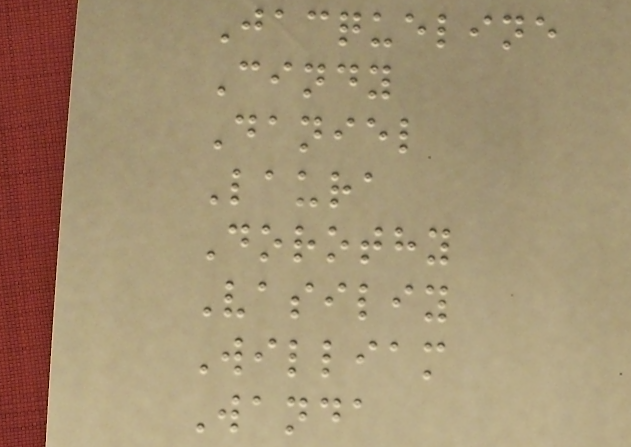Jacqueline
Cindy
Daniel
Laura
Dorothy
Vasiliy
William
Wanda
